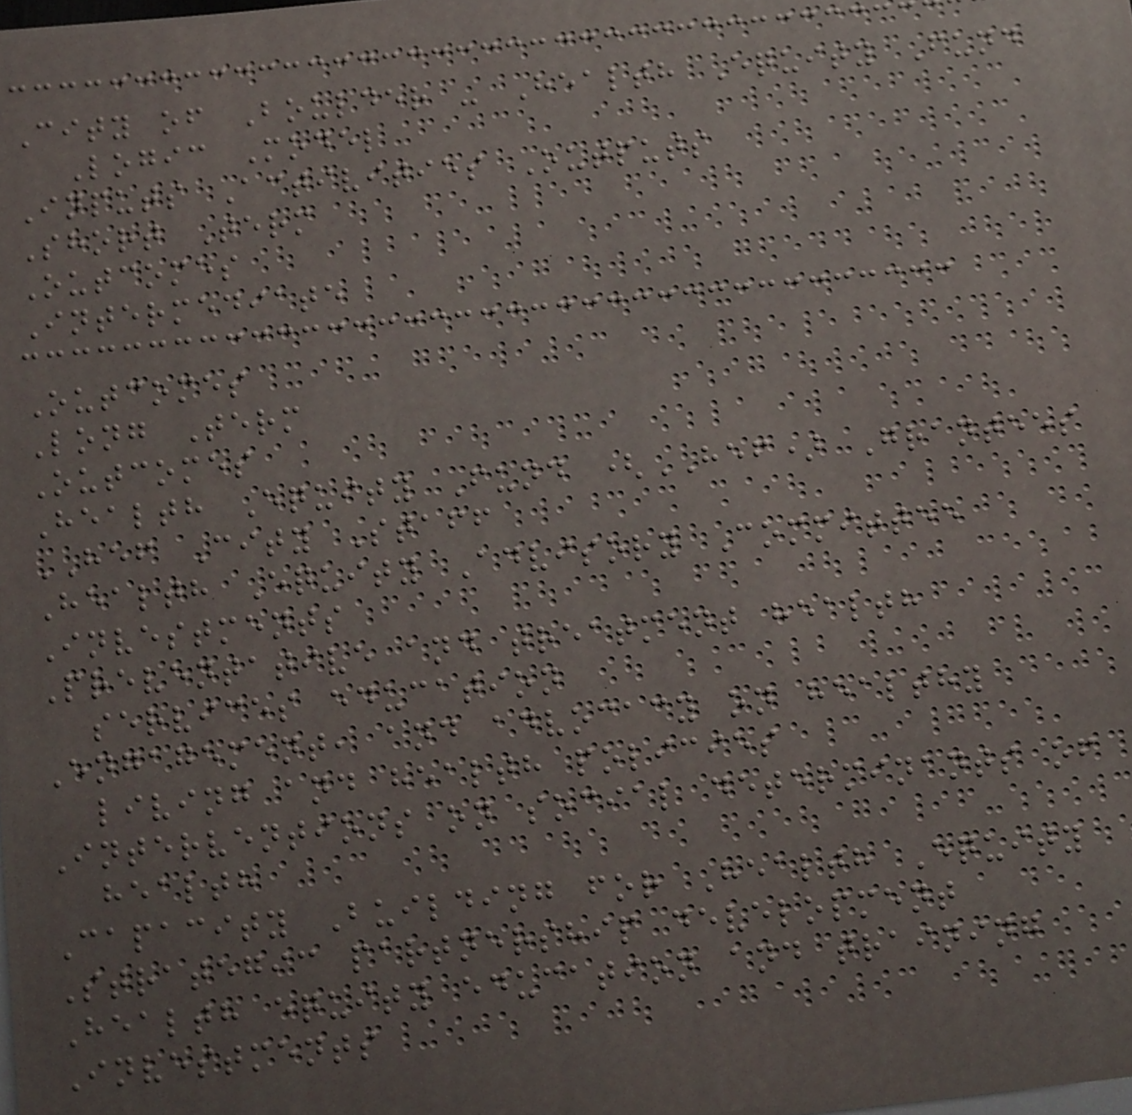City of Boulder - Health Equity Fund
Logic Model
Inputs Activities Outputs
Short Term
Outcomes
Intermediate
Outcomes
Long Term
Outcomes
Health Equity Fund (HEF) Grantees
HEF City Staff
Health Equity Advisory Committee
Investments
Preventative and treatment health
services education
Engagement, and advocacy on healthy
living and health policies
Interventions on social determinants of
health
Capacity Building for Health Equity
Strategic partnership development
Health equity education and training
Investments
